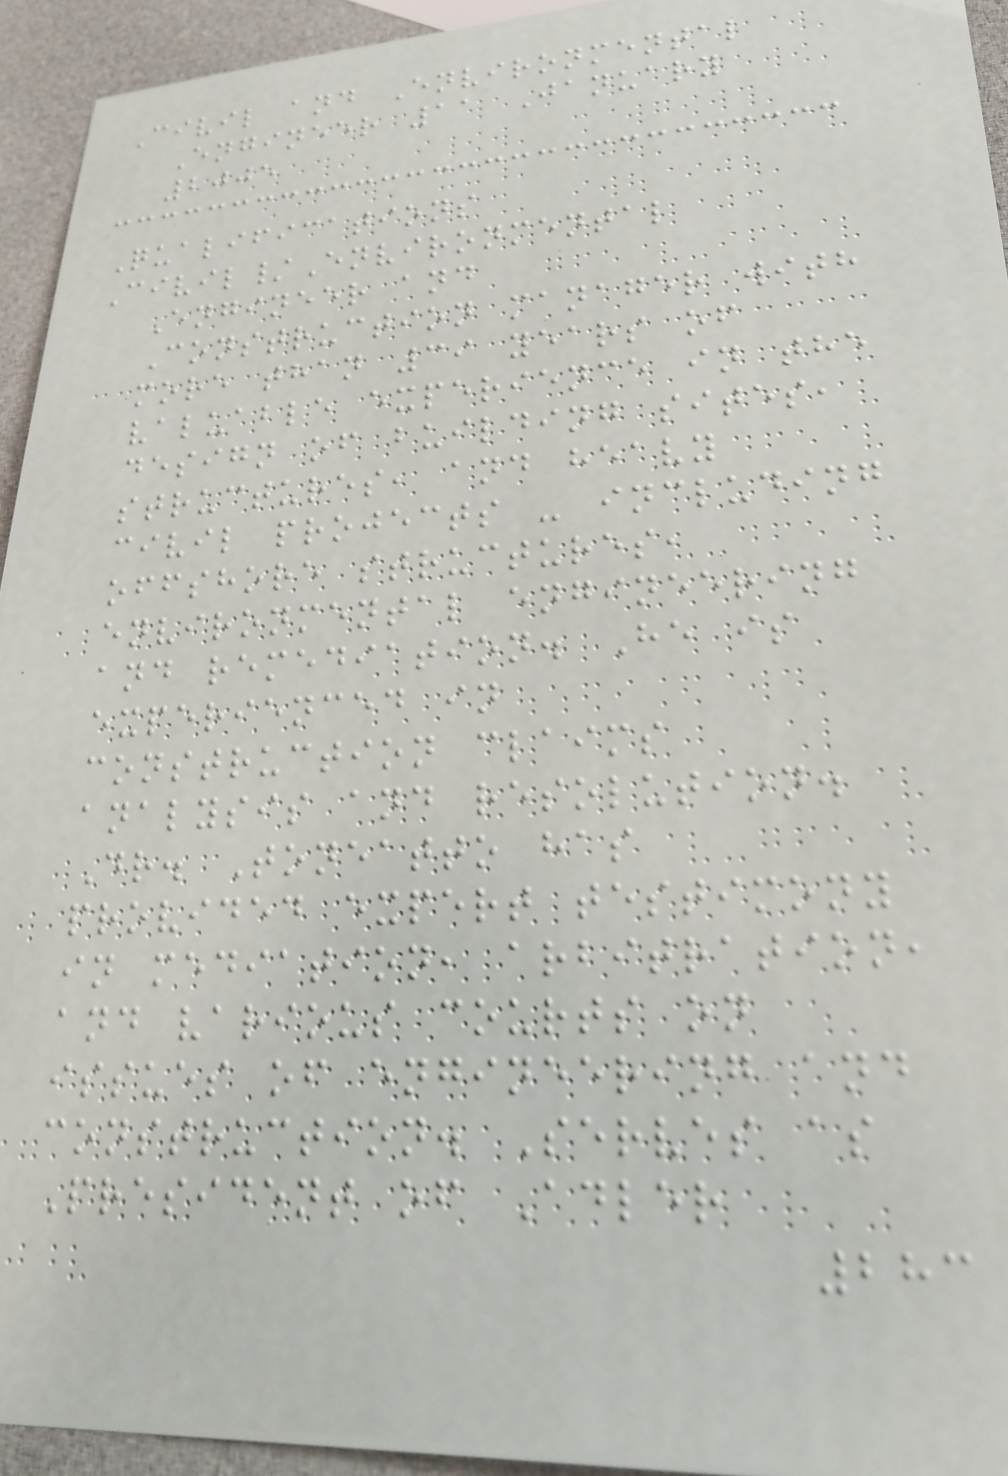Civil and Environmental
Engineer 11 January
2005
Qualifications
Civil/Environmental
Engineer and
Construction manager with
more than 39 years of
valuable experience in the
design of building sites,
structures, and heavy
civil projects - including
offshore structures,
environmental engineering
and remediation. He is
experienced in
construction claims
analysis and resolution.
Dr. Toneatto has
provided expert testimony
in mediation, arbitration,
and various courts on
issues of engineering and
construction. Serves as
President of Adler
283
